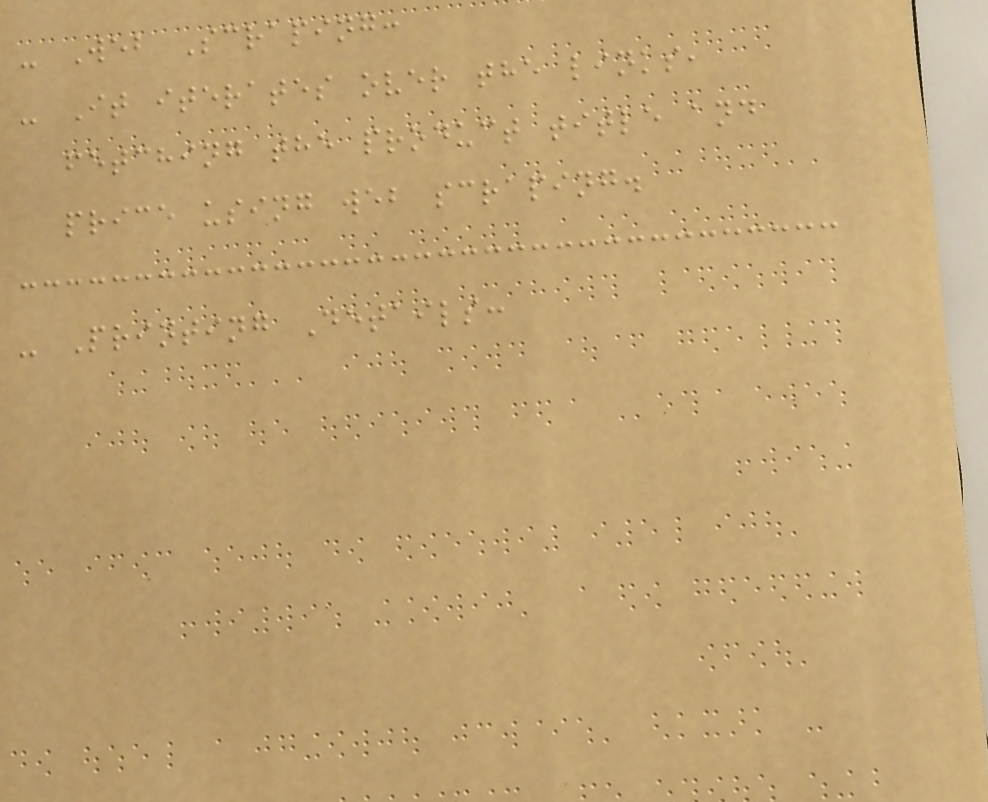- Web Scraping:
- It iterates over the links,
fetching the product title and
price using web scraping.
- Printing Details:
